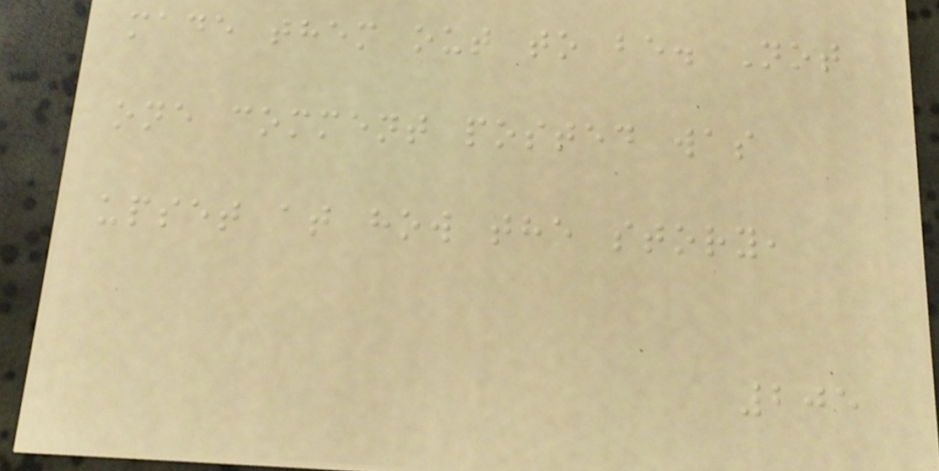made them out to be. Not
one comment posted was
upset at how the story,
205
